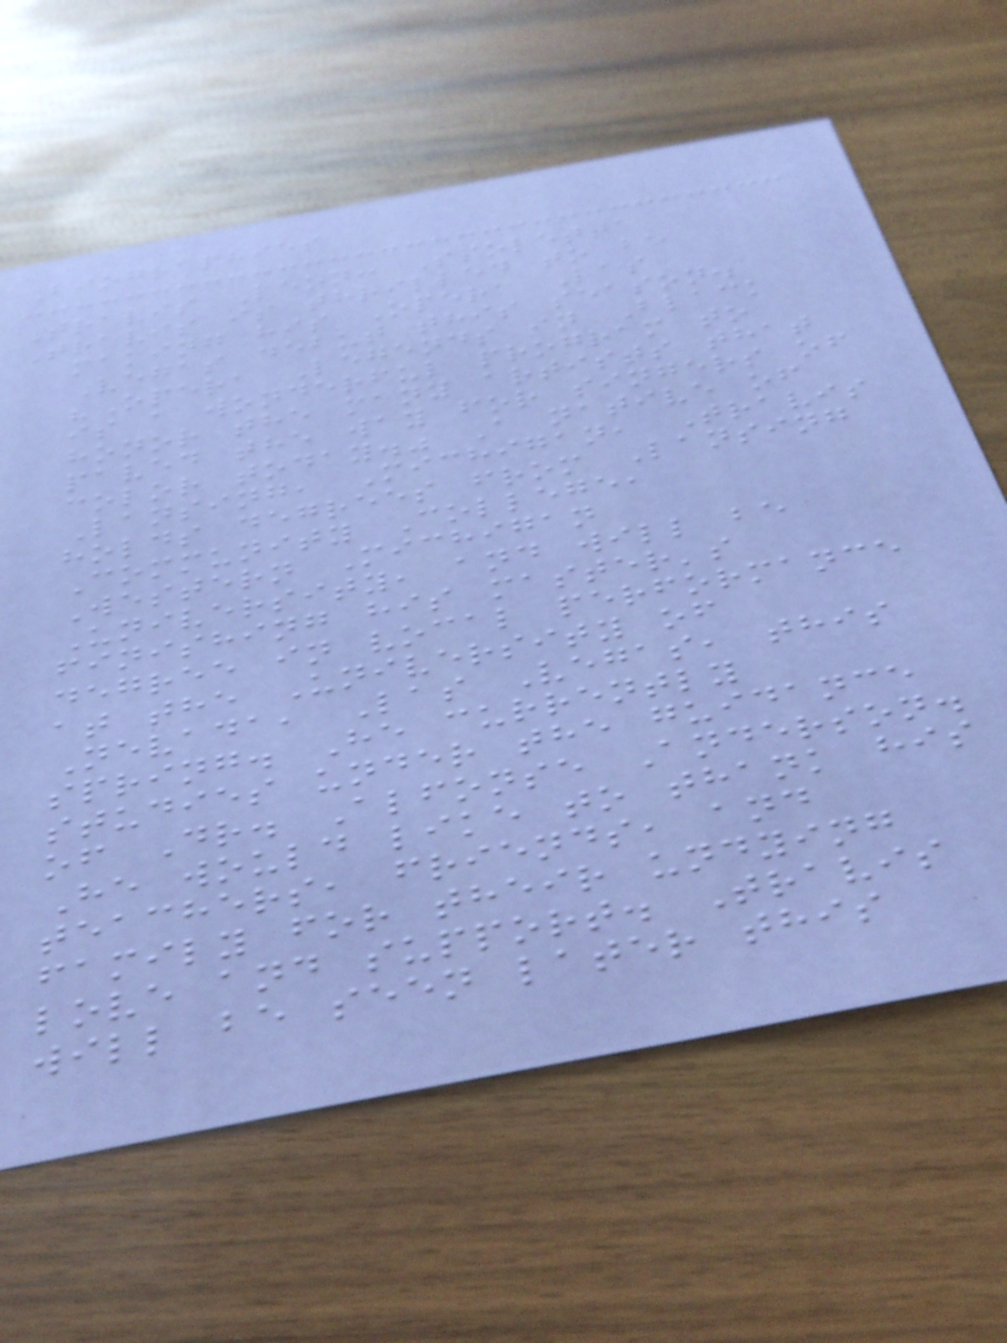Biographies
Travis Leon: Spoletta
Travis is thrilled to be
making his Opera Las
Vegas debut this season.
"Opera Legends in Black
is a wonderful program to
honor the many artists that
paved the way for singers of
color today." A native of
Lansing, Michigan, Travis
holds degrees from Lansing
Community College,
Western Michigan
University, and will be
finishing his master's
degree in vocal performance
at the University of
Nevada, Las Vegas, this
spring. He currently
studies under the guidance
of Dr. Alfonse Anderson.
He would like to thank his
teachers, friends, and
family for their undying
love and support. Travis
will be seen later this
